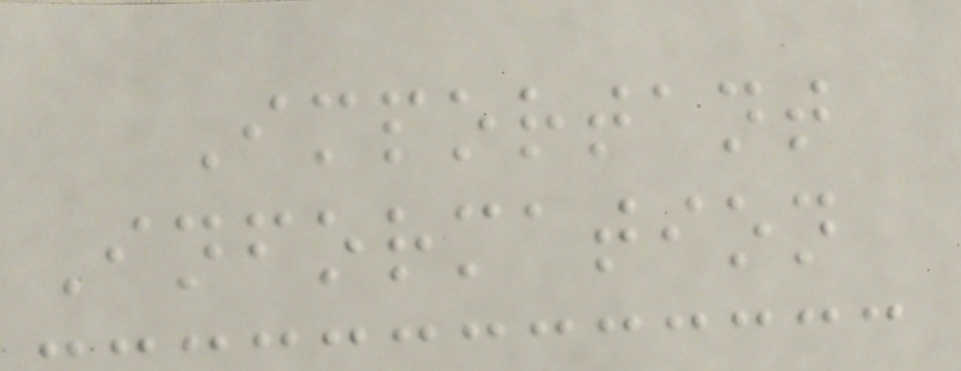Important
Information
